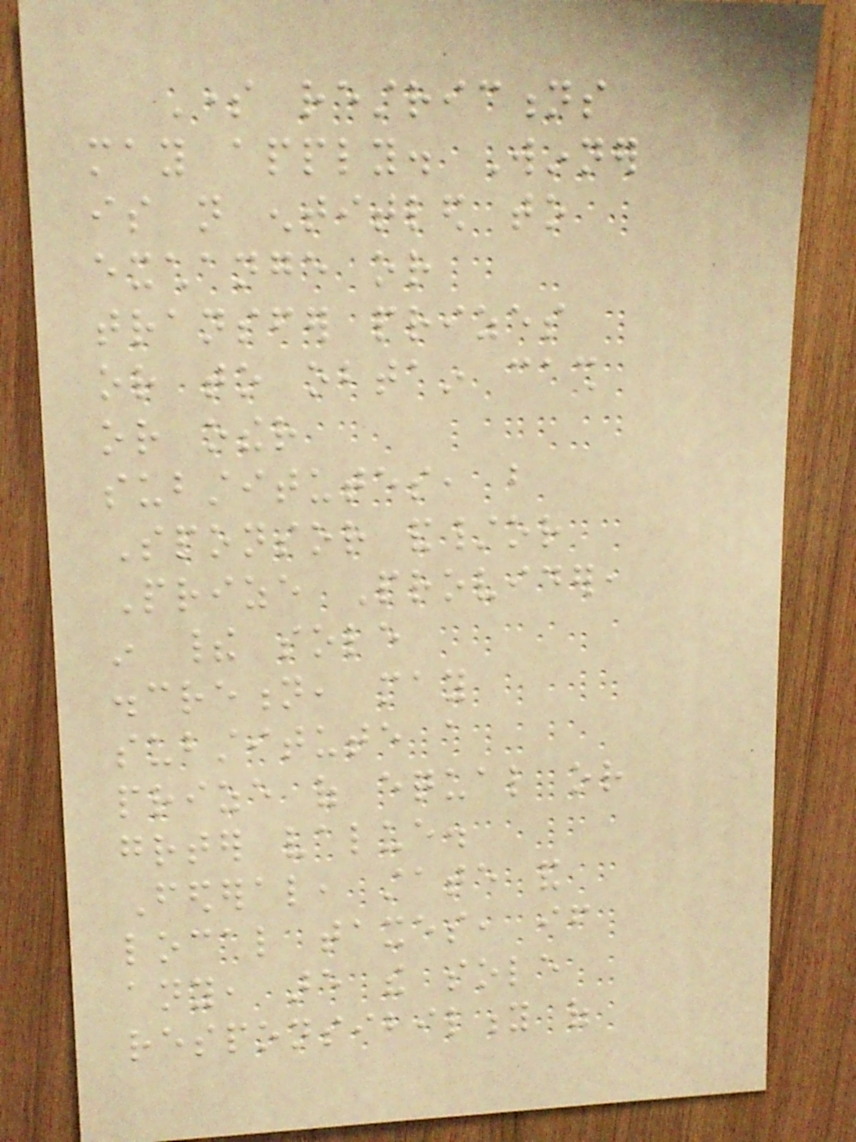Some restrictions
may apply. Winner
is not entitled to
exchange or
transfer prizes
or to obtain cash
or other
substitutes, but
Sponsor and/or
Prize Provider,
in their sole
discretion, may
substitute a
prize of equal or
greater value.
Federal, state and
local taxes, if
any, are the sole
responsibility of
